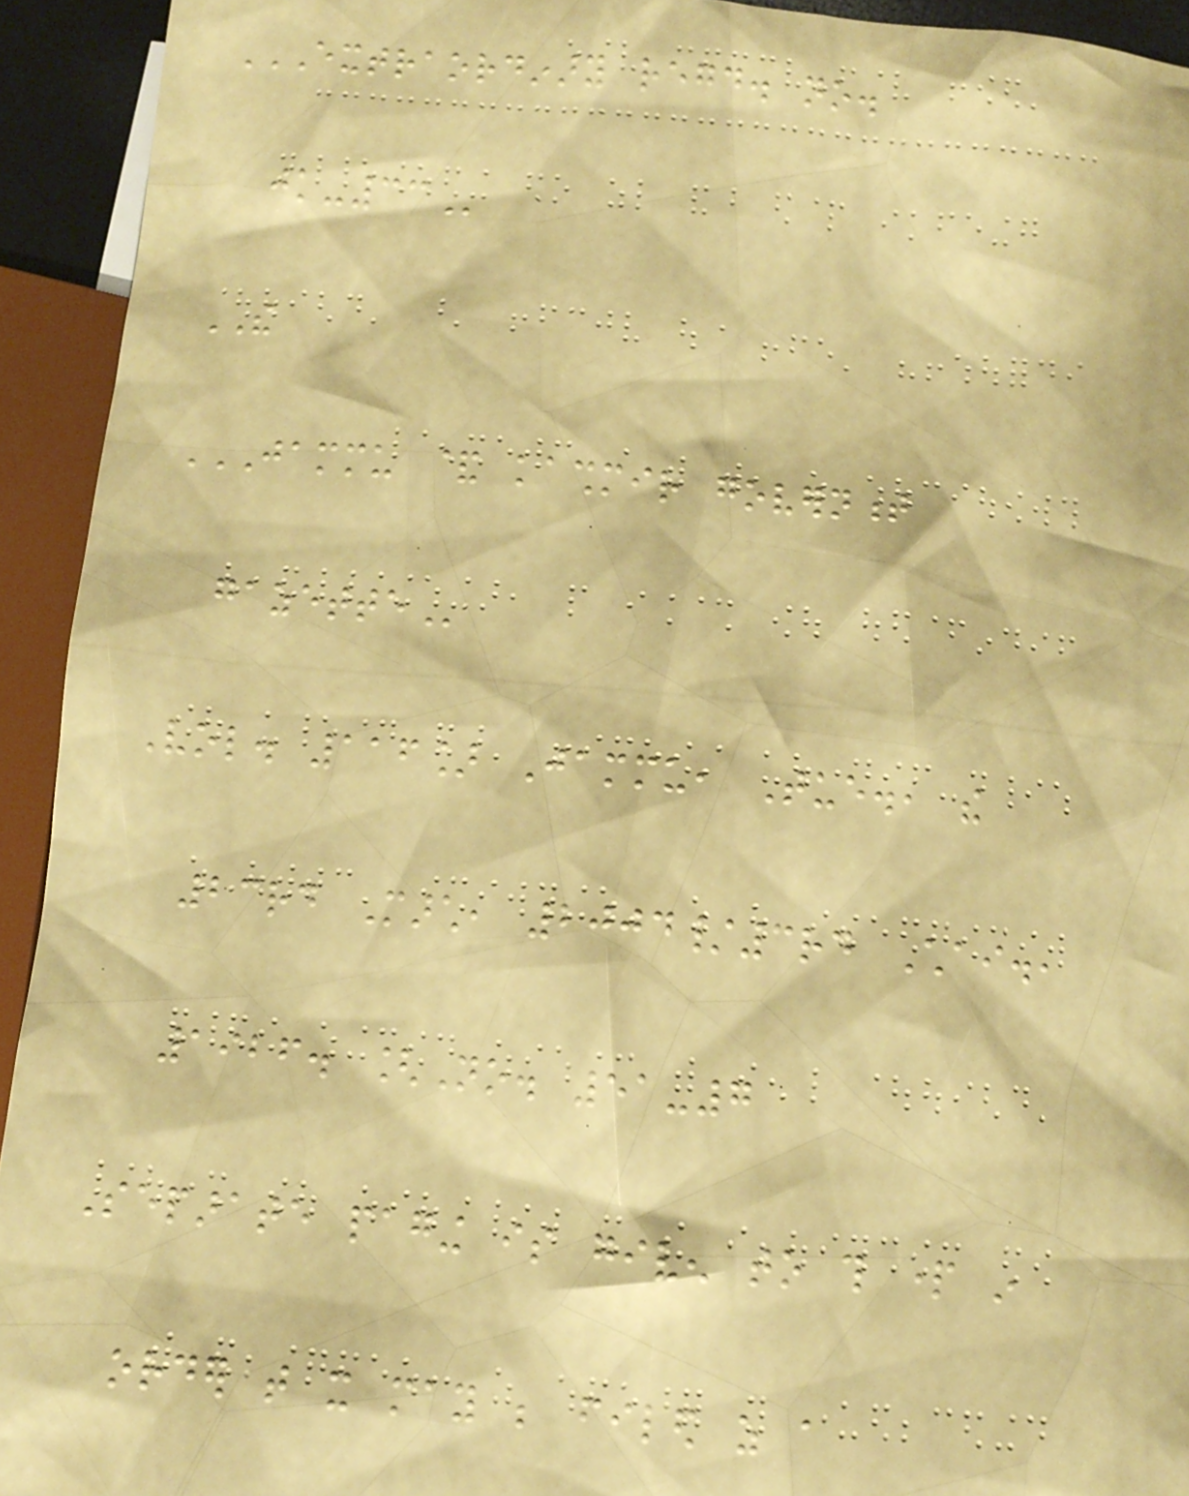EXTRAORDINARY REGD. NO.
JK-33
THE
JAMMU & KASHMIR GOVERNMENT
GAZETTE
Vol. 116] Jammu, Tue., the
23rd March, 2004/3rd Chai.,
1926. [No. 51-7
Separate paging is given to this part in
order that it may be filed as a
